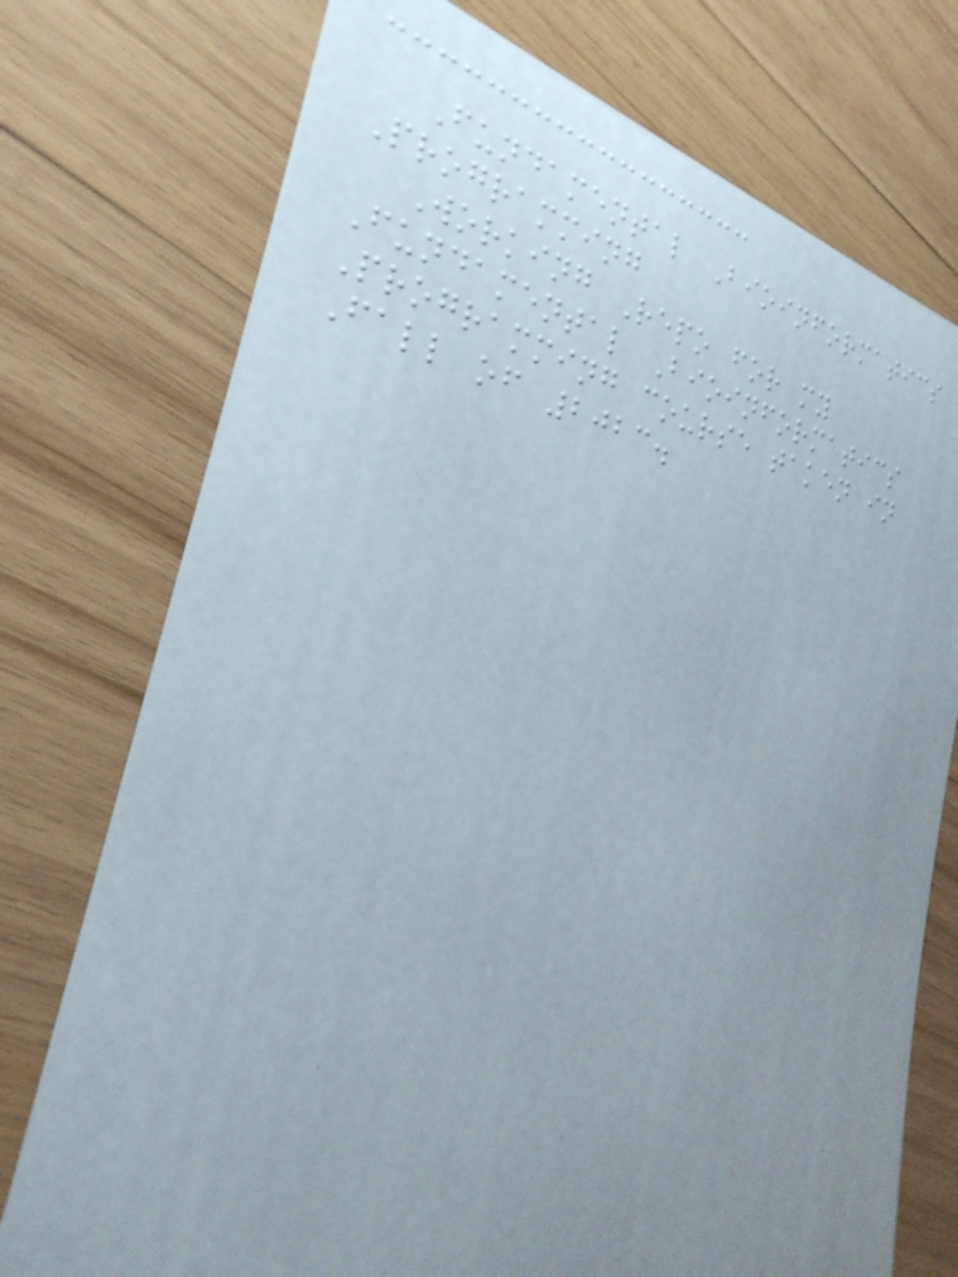Fundamental Bioinformatics
Programming
Working Repo for my
Fundamental Bioinformatics
Programming course taken in
Fall of 2023.
